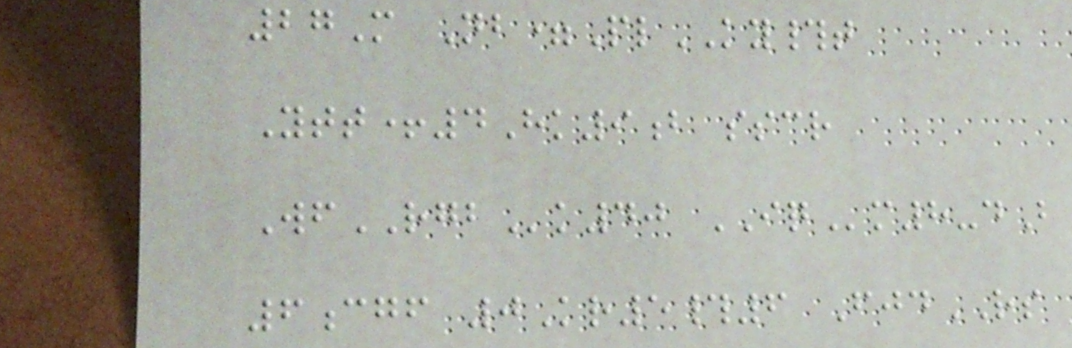27M Nb=PlKY#t
Ytt+4Hk9b sscr
WfRGBk40 IQm8-dB
6cgf 0Kr5#6 FjdRS
